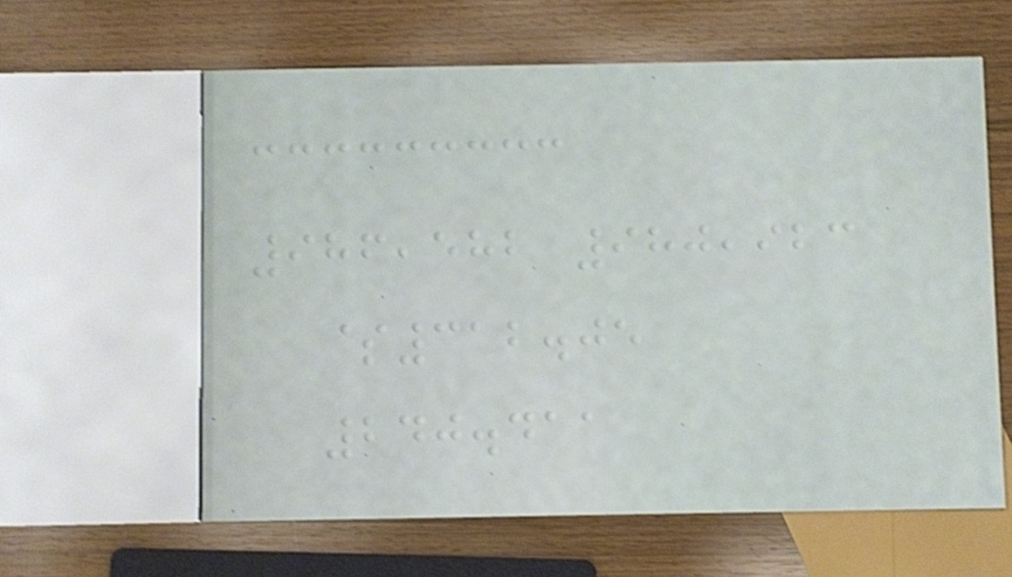986,582 980,923
$312.05
240.411
